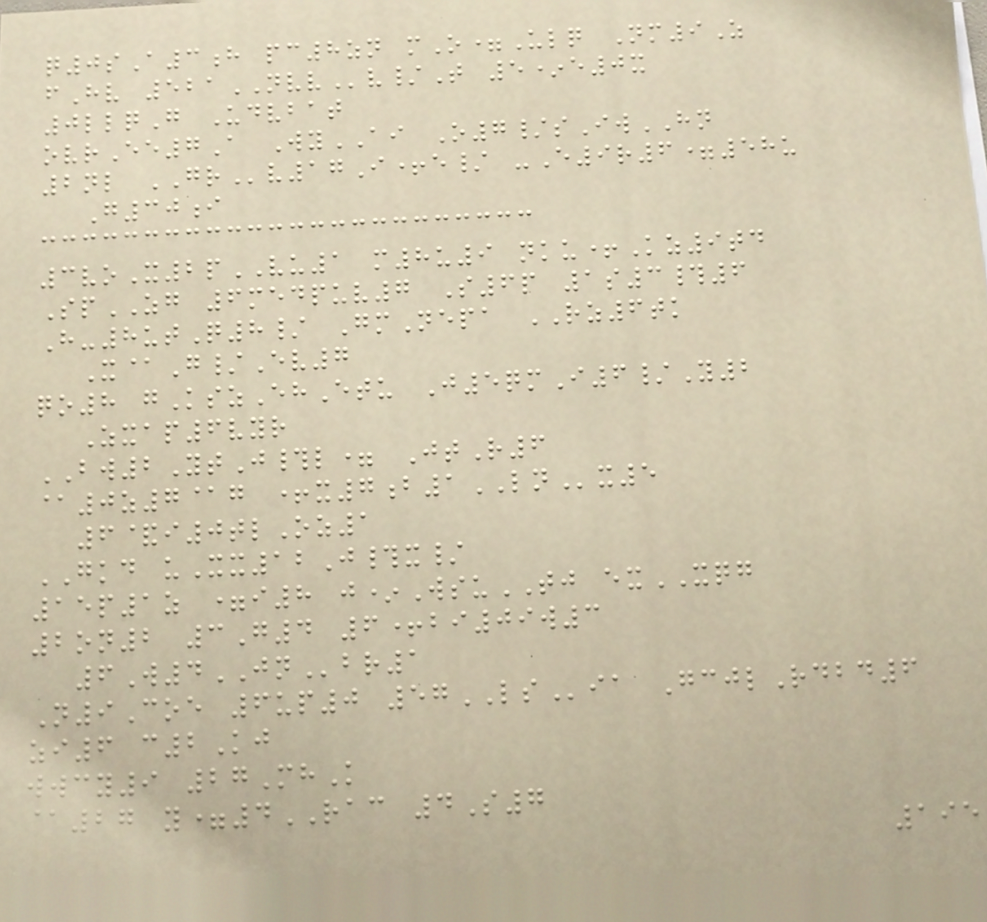q0sA3h pc8zn mO=Ulq Nm9Z
fHv 521NVVv/T 5*e0x
0llqG Udvbat
ovrEe7A WyAI O7/sIwHN
2nl GRv17I+e/ -E9r6=58u
G30i
3voX2pVU1 m8u9 nku+Kz9td
SpZG 6medpuv7 S6p 1s3#6
H-8utQ8/ GmNepa RZ6tk
X@G/Ev7
qo8 gKszEhEtu J5qmI6/Y2
Zxap6vyr
BW2YtJ#l= JtR6
@0z7@g +x7b1LNx5
6&i0tlOz1
GKD uXx12J#x/
15p1z =i8 j*WsuTJ exXQG
2on2 3G4 6+bi09w3
6W4JNbr1
N9Coe 6up0 57LSia GcjlRdbd6
zi6 c2Kj
wwcy9 27MhK
@27 y=4RAC 4S7
195
